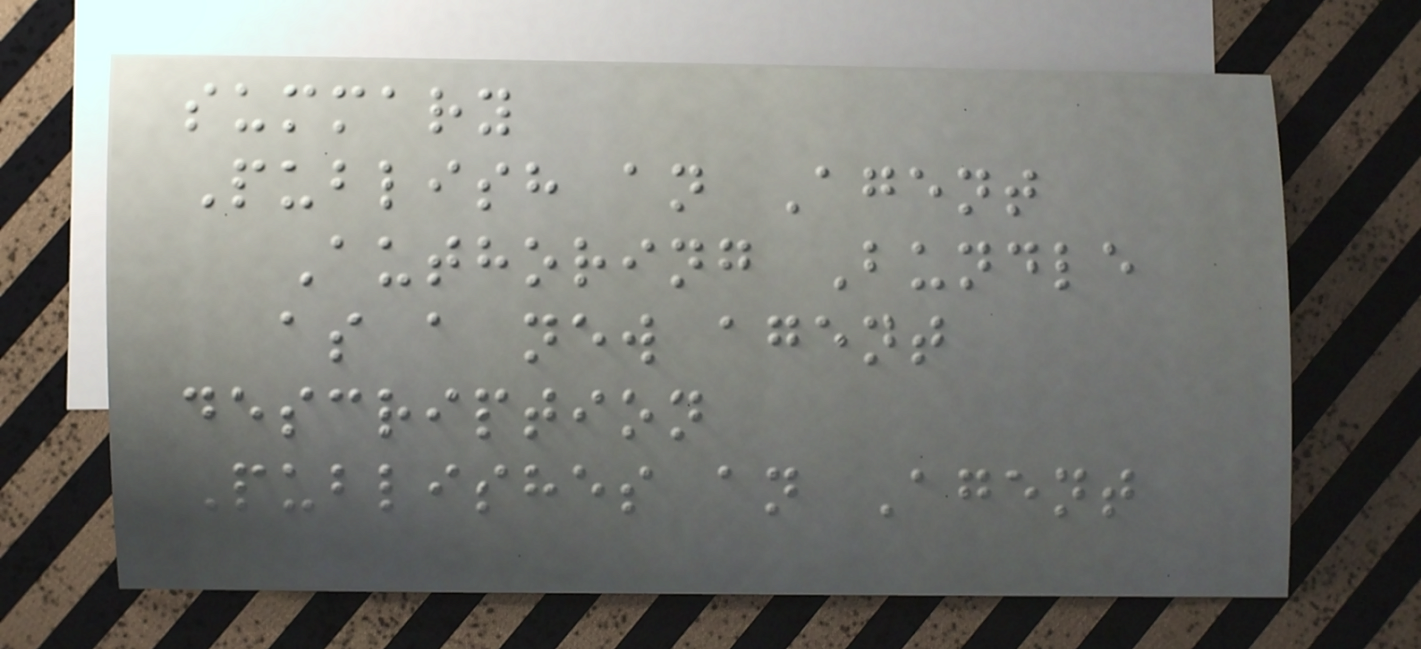summary
Publish an Agent
Authoring Bundle
as a new agent
description
Publishes an Agent
